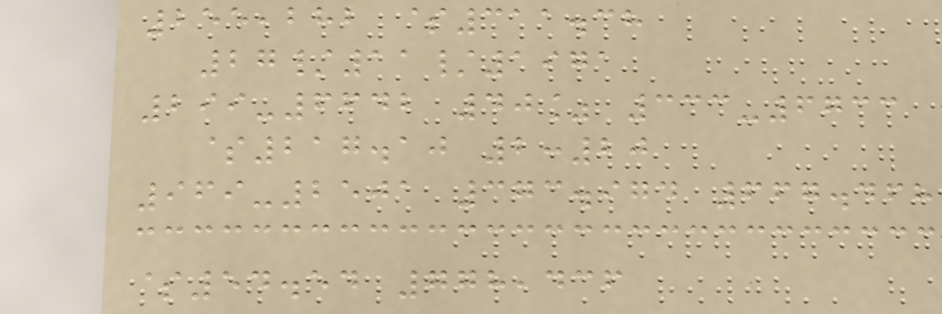255,282 $311.38
27/11/1971
299-6642 40% 333-6733
$217.10 2:20
969-2501 373.974 667.468
$54.54 778,436
